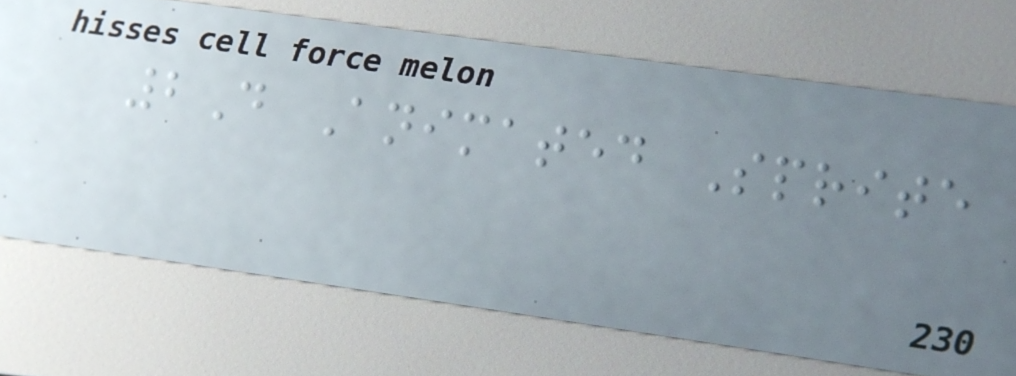2D Animated Sprite
